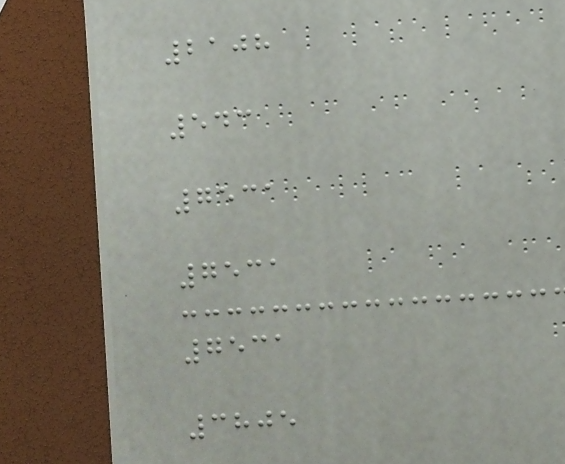2108
543
7531
7531
7531
3805
